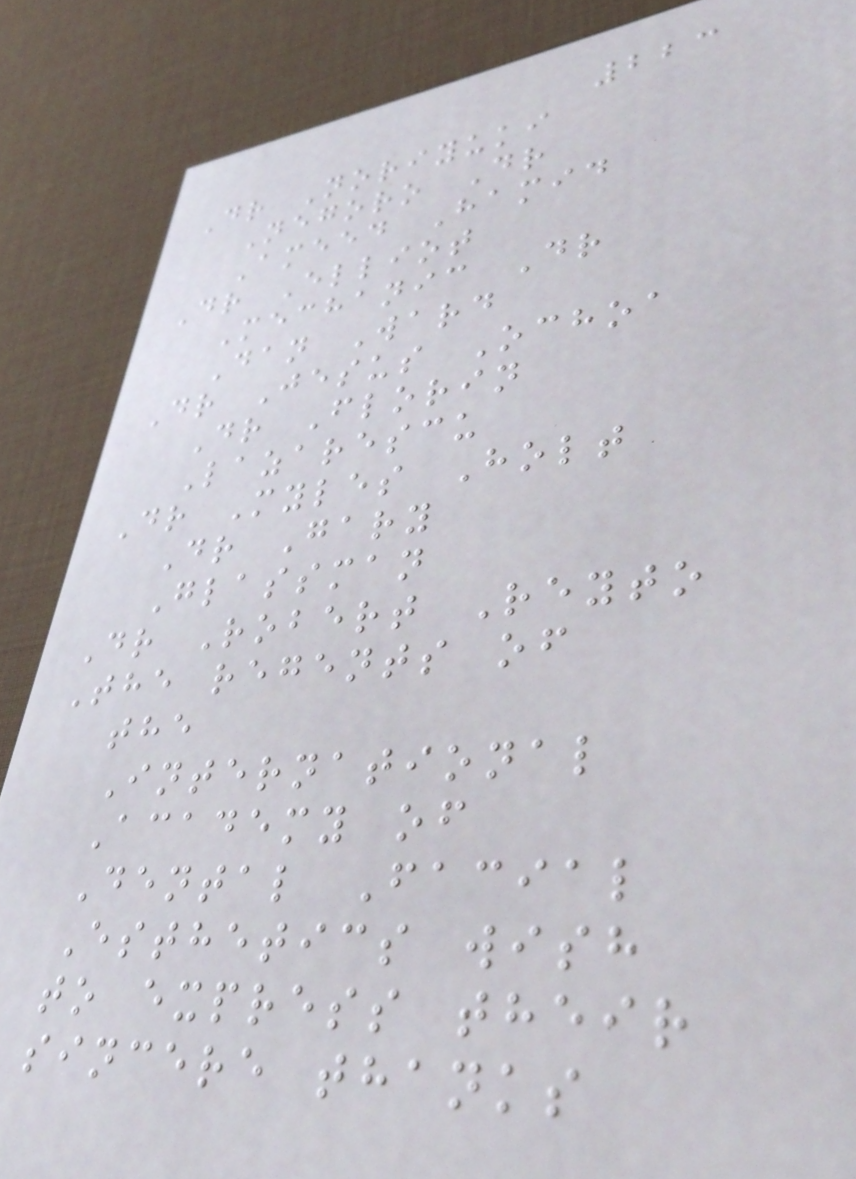223
Dr Noriyuki
Negoro Dr
Ameed Hamid
Dr Elliot
Mechanic Dr
Dan Ward
Dr Jesus Ochoa
Dr Florin
Lazarescu
Dr Myles Holt
Dr Gary
Glassman
Dr Robert Reyto
The regents of
the
International
Academy of
Dental Facial
Esthetics wish
to express their
sincere thanks
